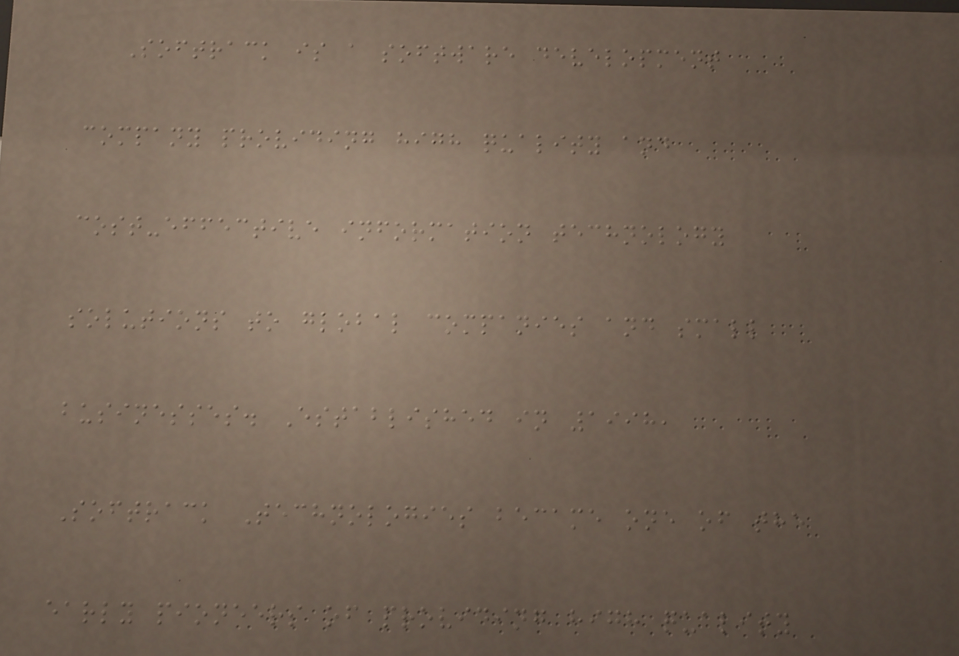Softrack is a software development
company providing high quality and
cost-effective information technology
solutions to global companies and small
businesses. Established in 1998,
Softrack Technologies became one of the
early pioneers of providing high quality
